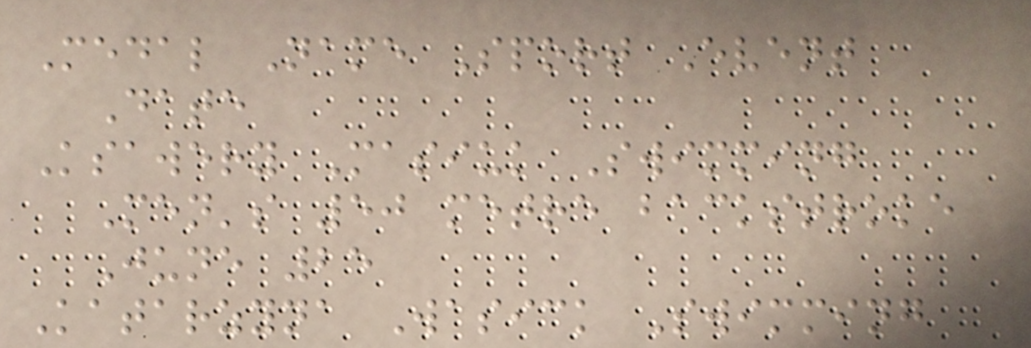Medal Name Sport Event
Date
Ksawery Masiuk Swimming
Men's 50 metre backstroke
June 25
Katarzyna Wasick Swimming
